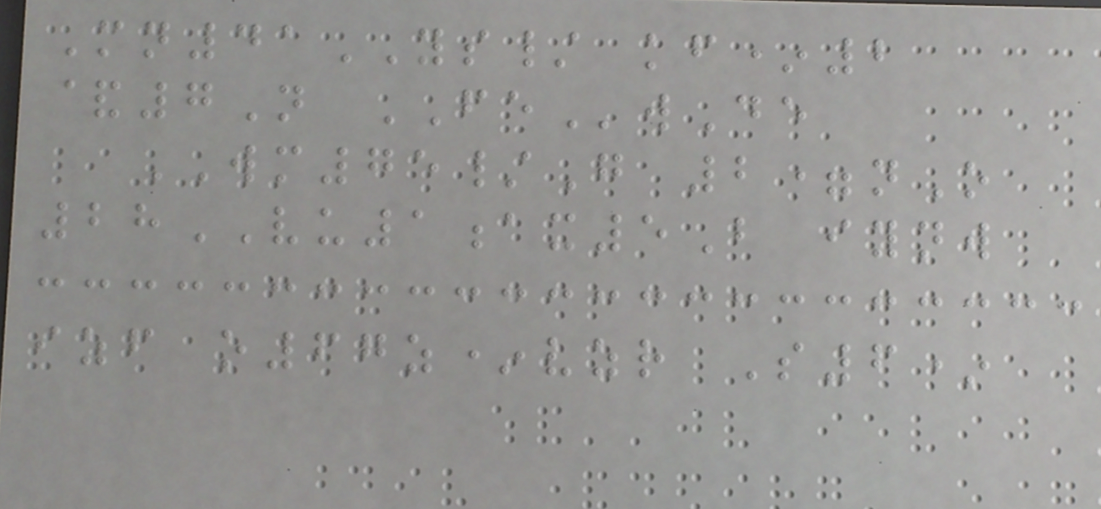Mn41YS/ kf*2
&7N FEwDe
WM75/G 2=nO
28VU1ax5B iynw
izf o67z*vzr S6*
